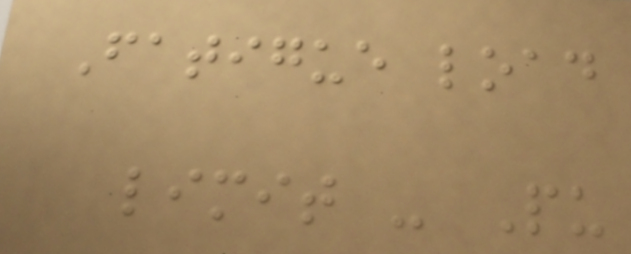Fatigue load
limit - Pu
